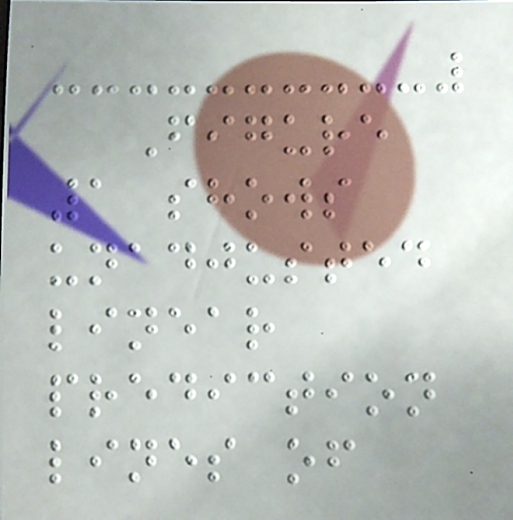Figure
1 shows
unadjusted
linear
prediction
lines of
